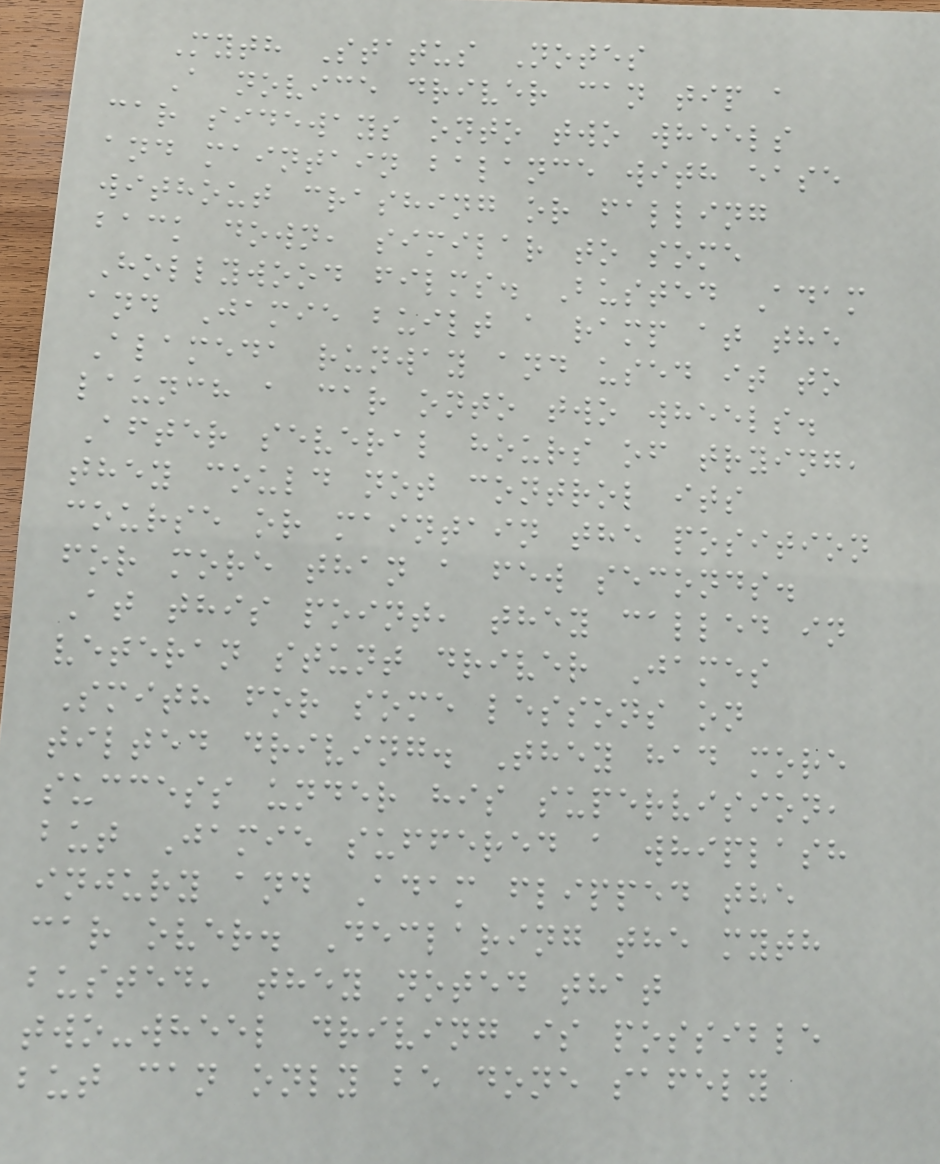Myth Status Notes
A novice driver can tip a
car sideways onto two wheels
and maintain balance with ease
without crashing or falling
back down, similar to some
Hollywood films. Busted Adam
and Jamie built a ramp at the
Alameda runway and used it to
launch a car onto two wheels.
After several hours of trying,
they could not control its
course or maintain the position
for more than a few seconds.
At this point, they called in
veteran stunt driver James
Smith for some lessons on
tilted driving. They had more
success under his supervision,
but Jamie suffered a whiplash
injury and Adam flipped the
car over. Declaring the myth
busted, they noted that
two-wheel driving is possible
but can only be done safely
